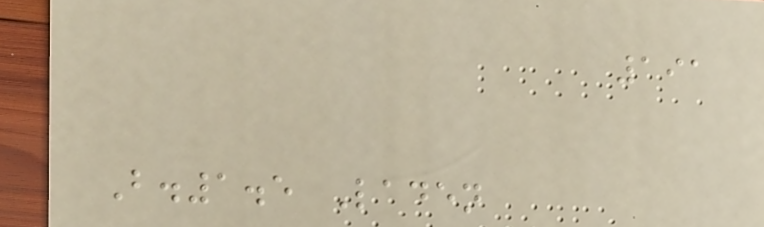191
B.1.5 Laden
